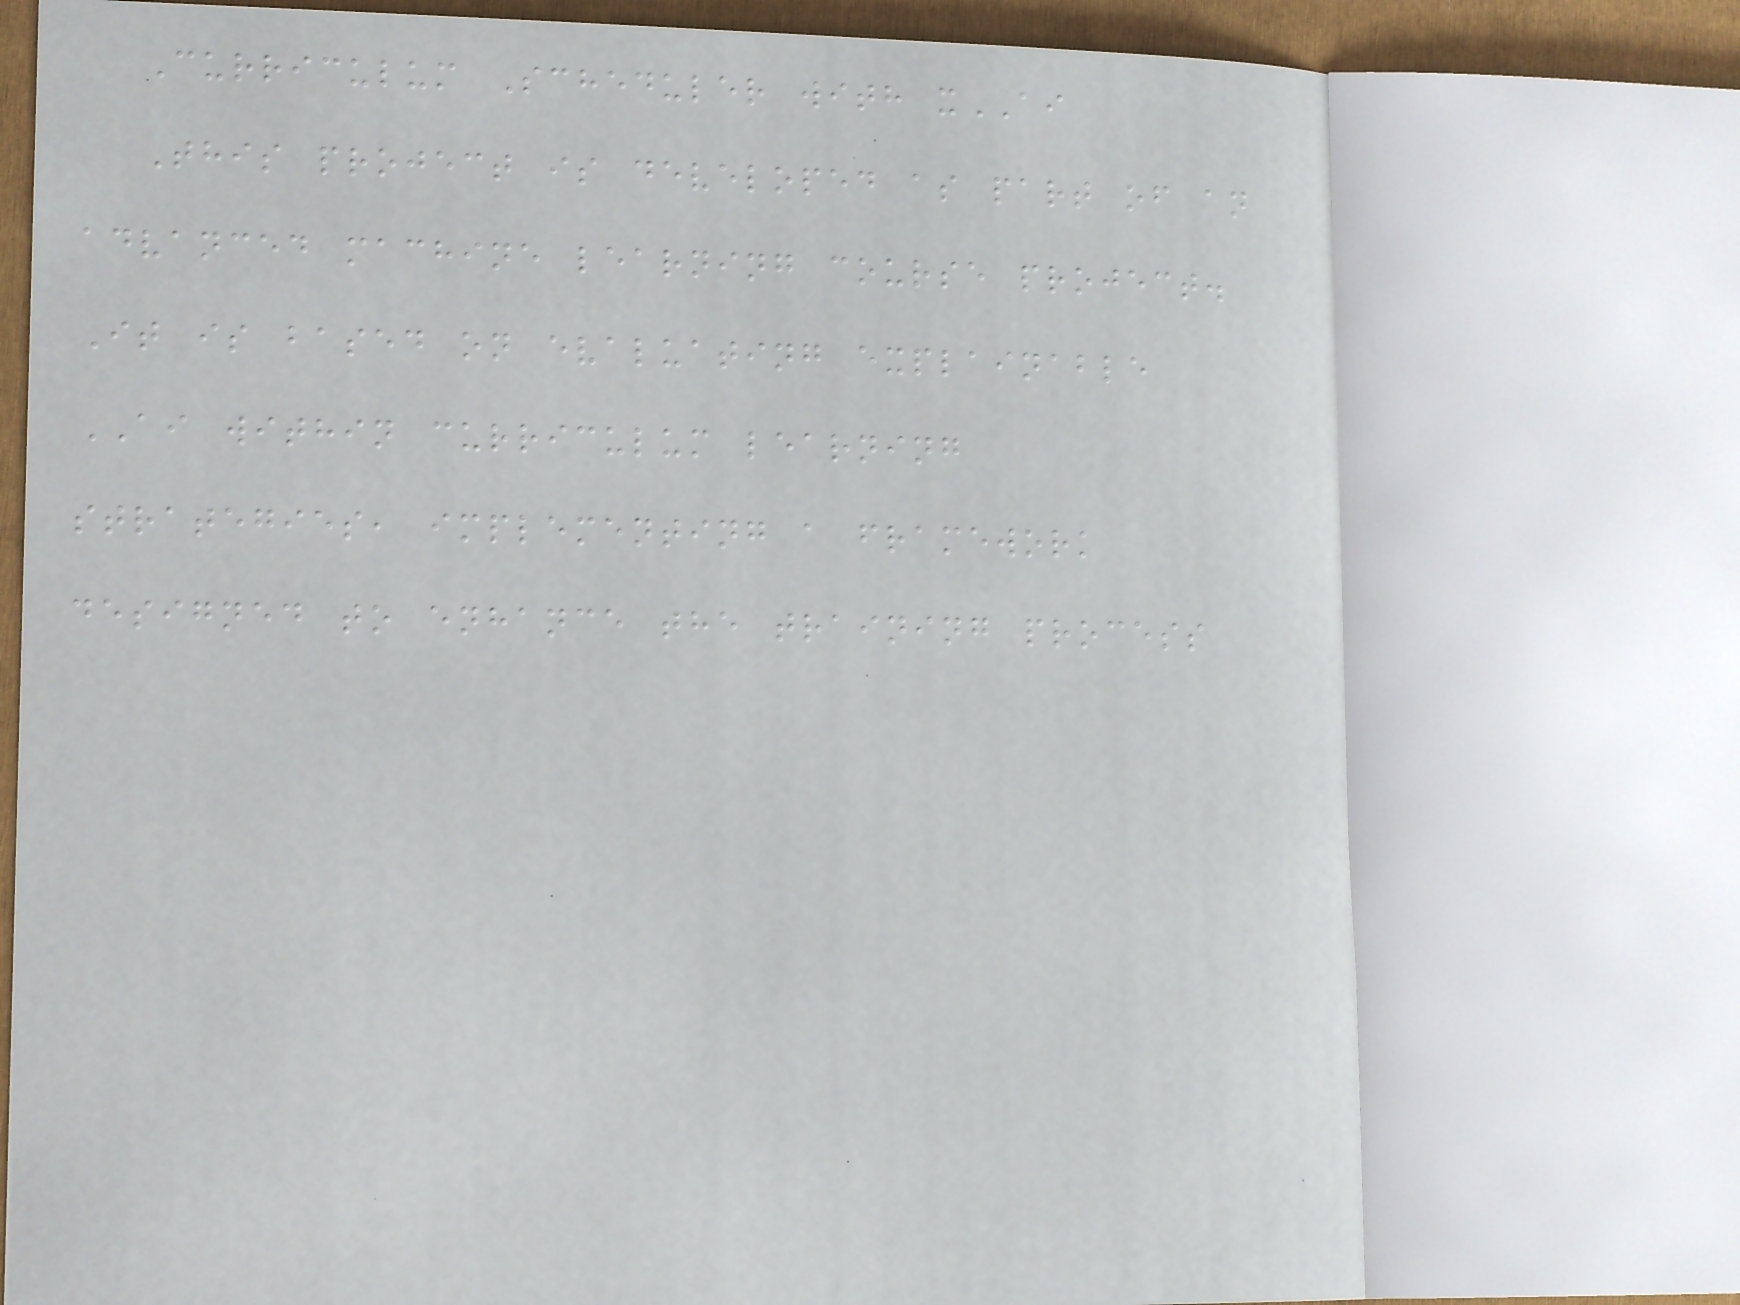Curriculum Scheduler with xAI
This project is developed as part of an
advanced machine learning course project.
It is based on evaluating explainable
AI within curriculum learning
strategies, implementing a framework
designed to enhance the training process
